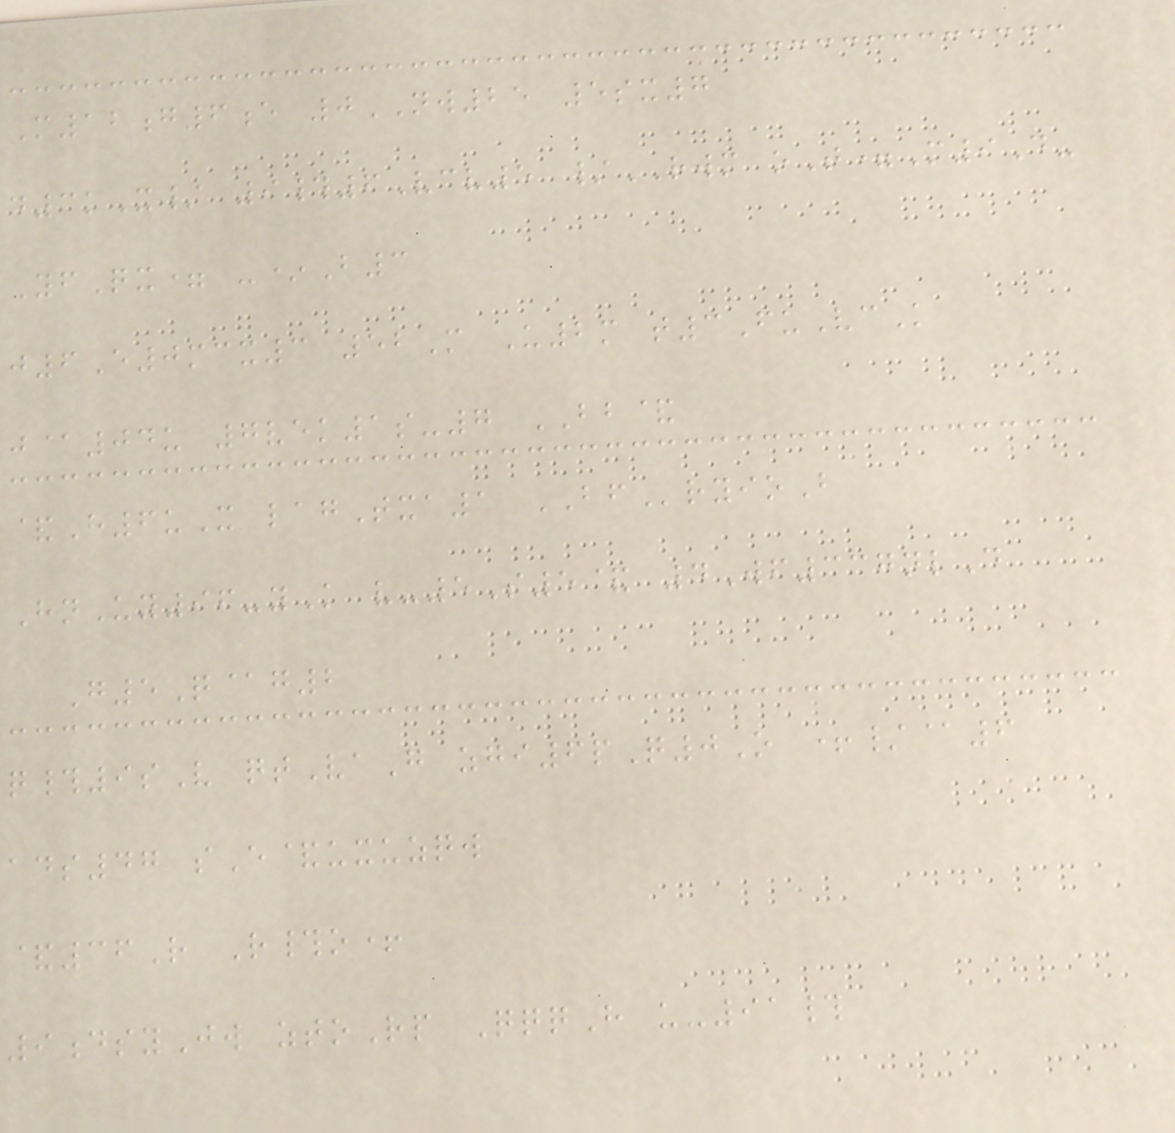M12g6e 0NW25 5sx7
d3kX/ 9#6Vcv5 /RWM oT=M9D-
YfQx= -*B3
j6E0mcx3 52M U2m t3FuVcK
j@04u 7vek1s-7 BB&
&H6uX lagTxa1 BFryioB
HnUy96-yK v-5S5& 4Wf337nlD
G5Q@g2
q#9sV qtVaG zgi6pQ0O +/@6
ads47 sE&uxuzqw
&36R R#o+
9dsyJw ztoRp QqqH u-91#
